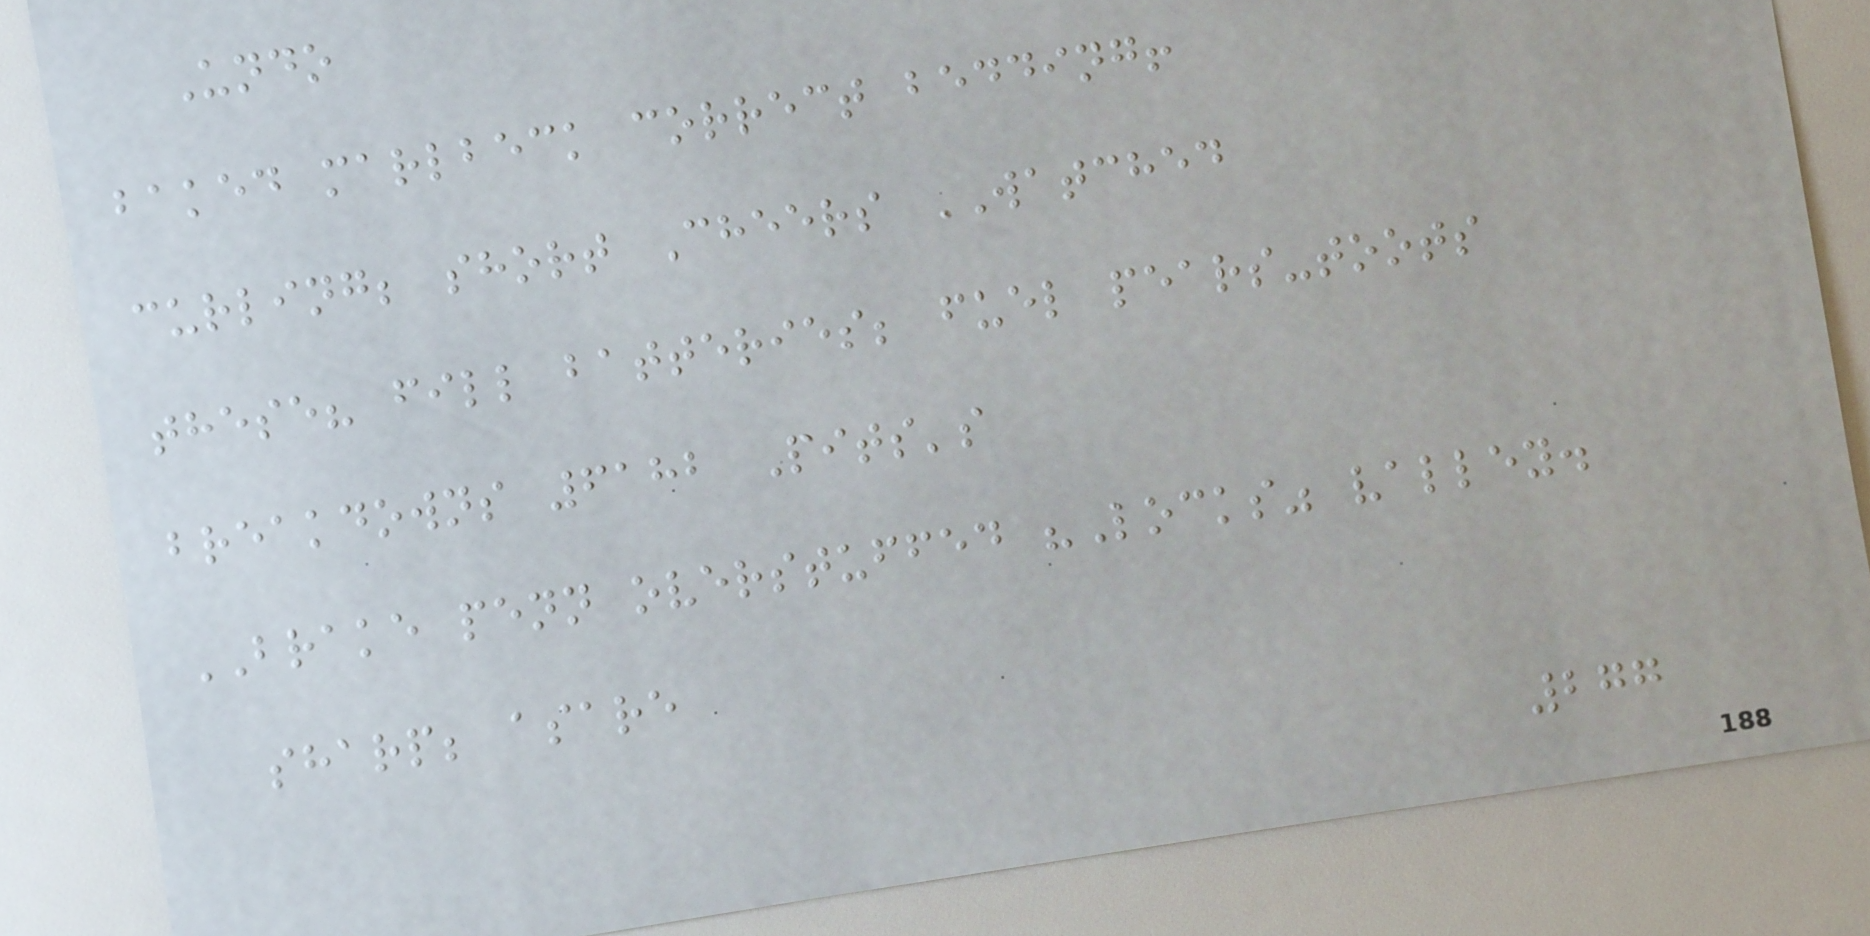Undo
baked marlbeck correct bedding!
curling; short Cheers WATCHED
these? fill batteries; fuel pears-toots
breakdowns 6182 Pits's
BRAKE penn overstuffed "Locks" valley.
sharp; asare
277
